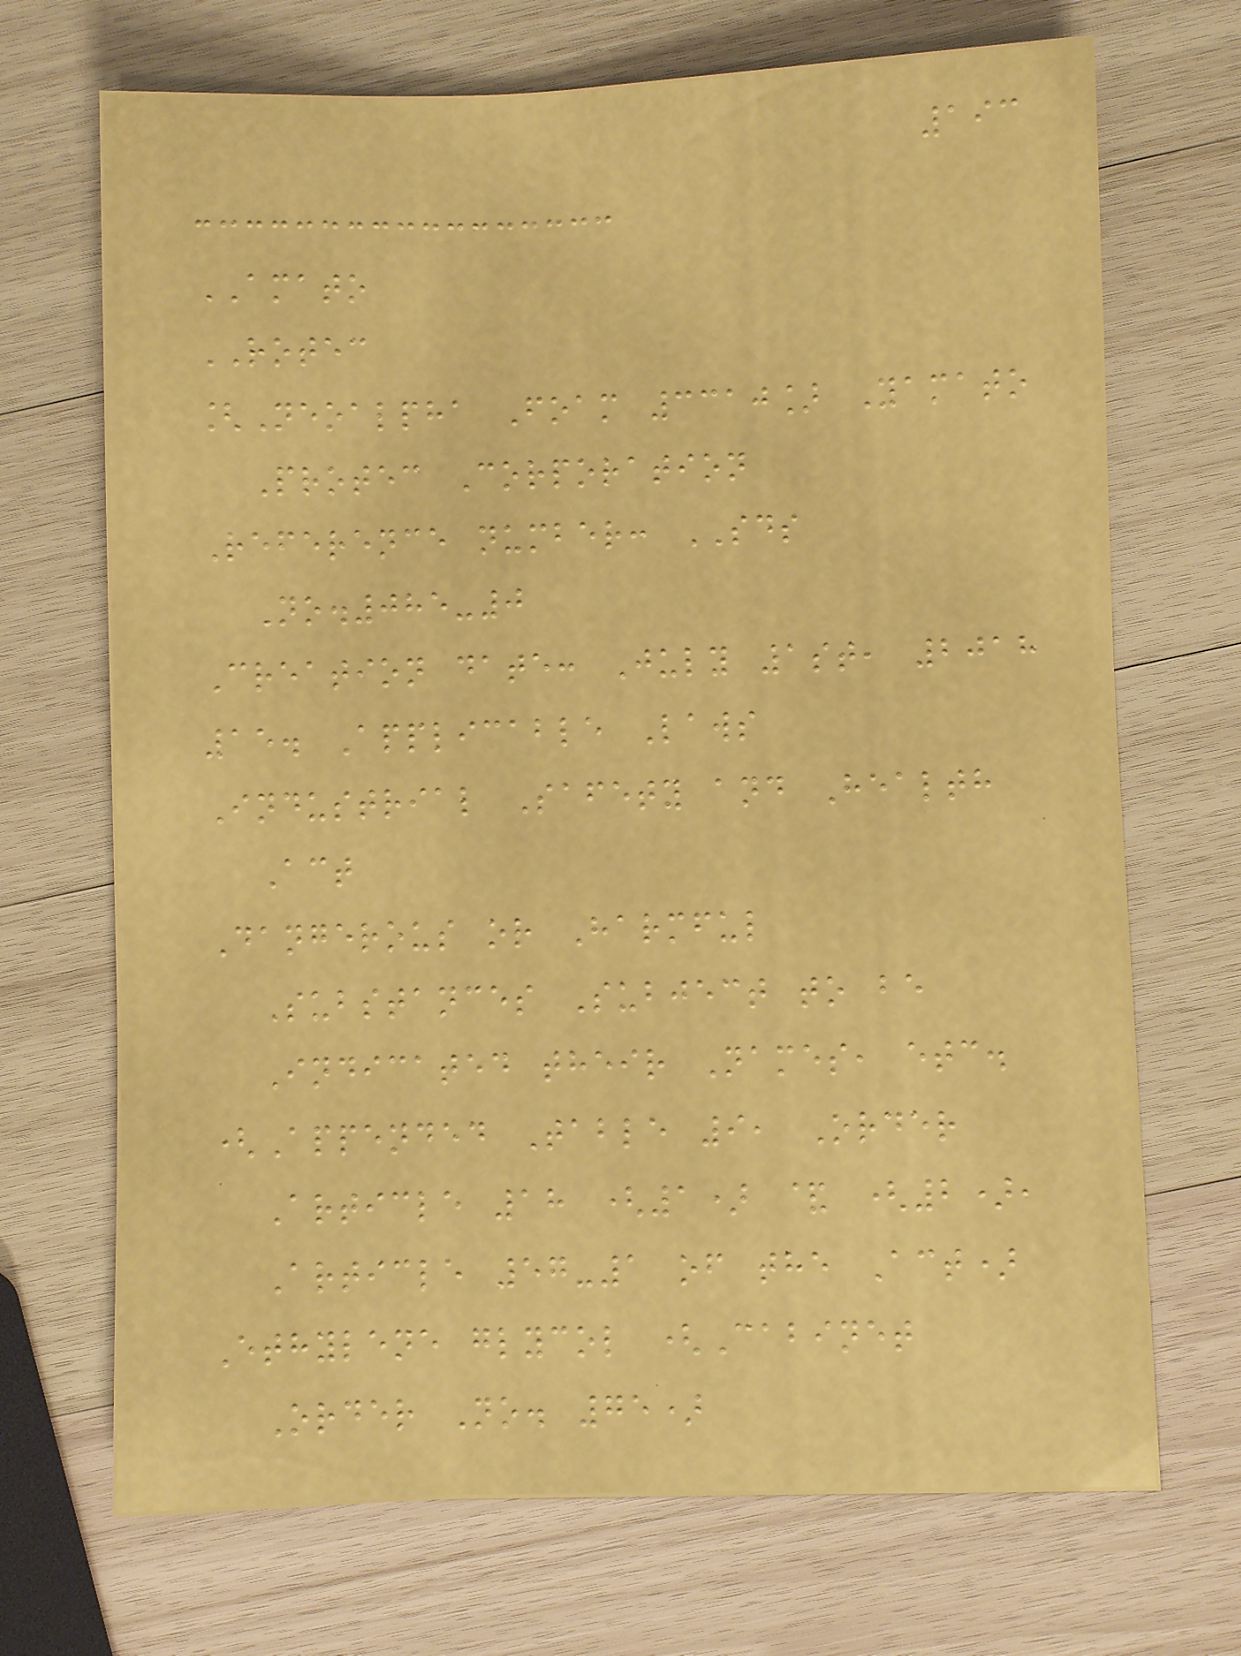193
AMATO
ROTEC
[Neoalpha Foam 3310] Yamato
Protec Corporation
Reference number: SDS
No.085-0
Creation date: July 1st, 2018
15. Applicable Laws
Industrial Safety and Health
Act
Dangerous or Harmful
Substances Subject to be
Indicated their Names, etc.
(Appended Table 9, Order
Article 18 (1) & (2),
Article 57-1 of the Act)
Ethylene glycol (Cabinet
Order No. 75)
